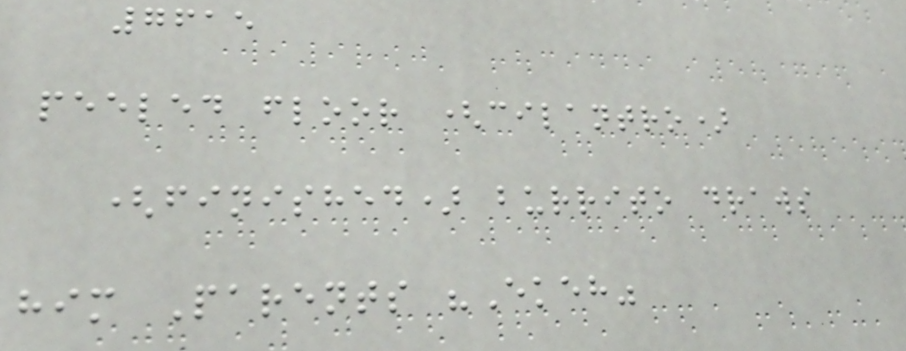7615
peeled floor (cilantro)
(finished) burrito draws
him Parents "Ekeh"
